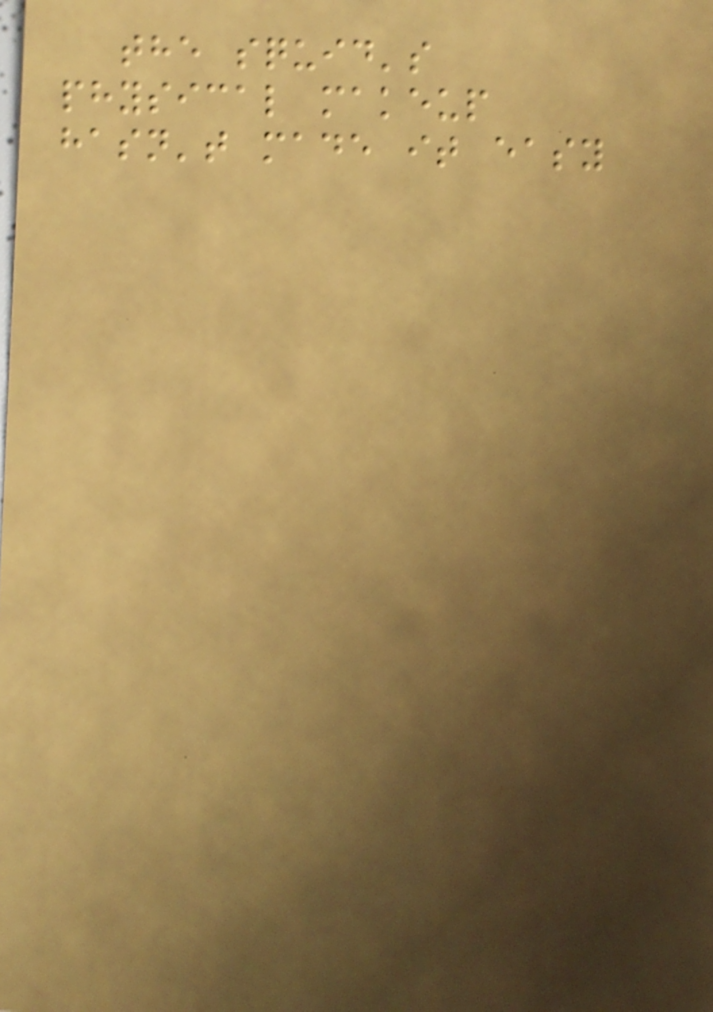the squid's
physical makeup
hasn't made it easy
